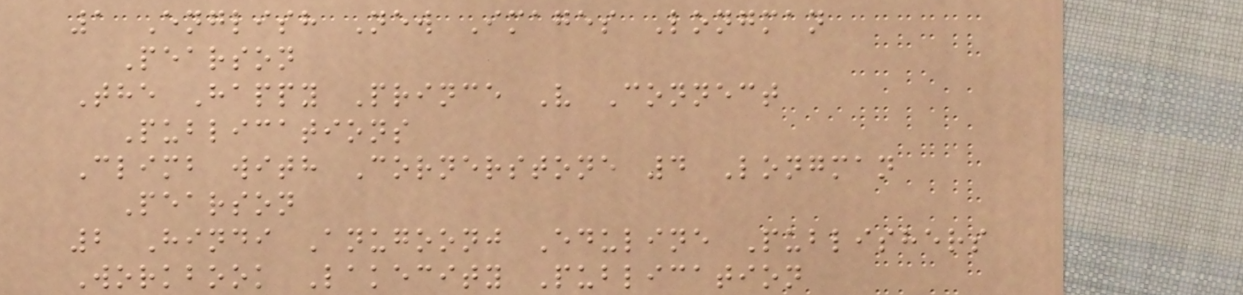1 English New Images Longman
Pearson
The Happy Prince V Connect
Publications
Climb with Cornerstone 4 Longman
Pearson
2 Hindi Anugoonj Eduline Publishers
Workbook Lakecity Publication
